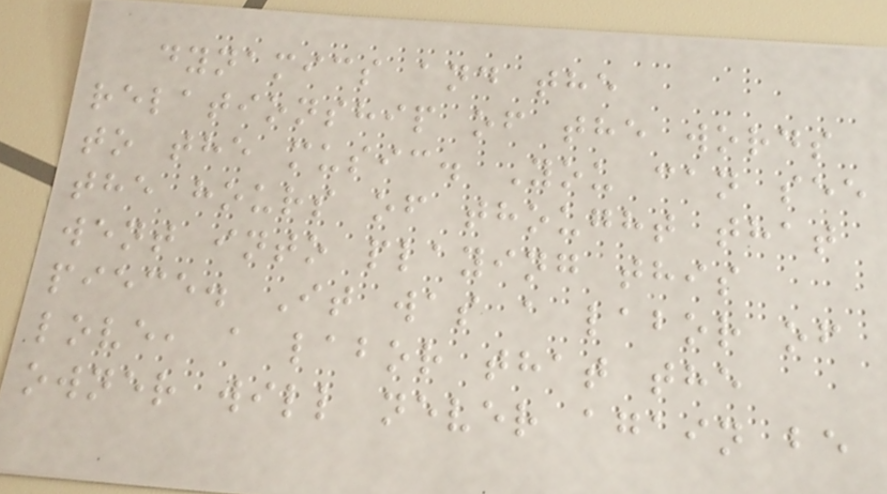dynamics and the
relationship of the words
to the music. You can see
the hours of thought that
went into playing this
piece. It was a labor of
love, a labor that the
owner will never again be
